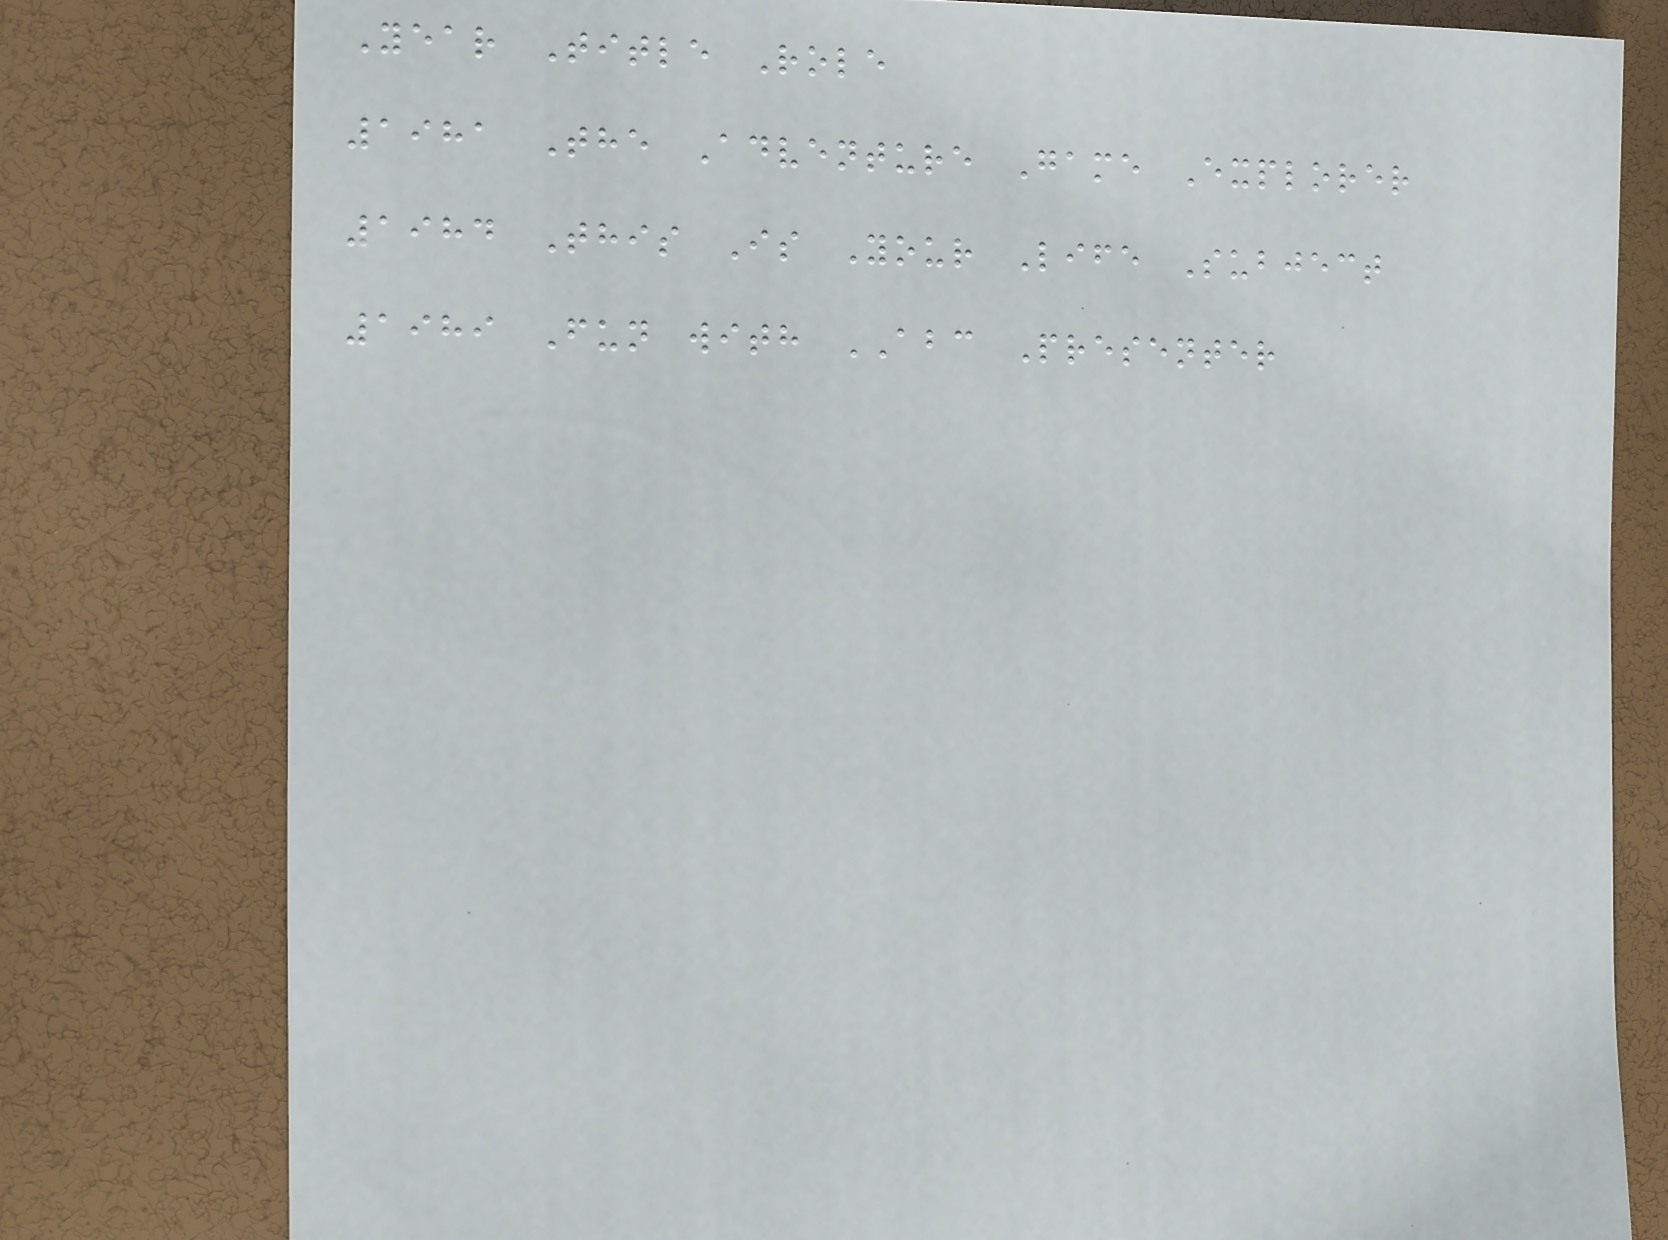Year Title Role
1981 The Adventure Game Explorer
1984 This Is Your Life Subject
1989 Fun with ABC Presenter
